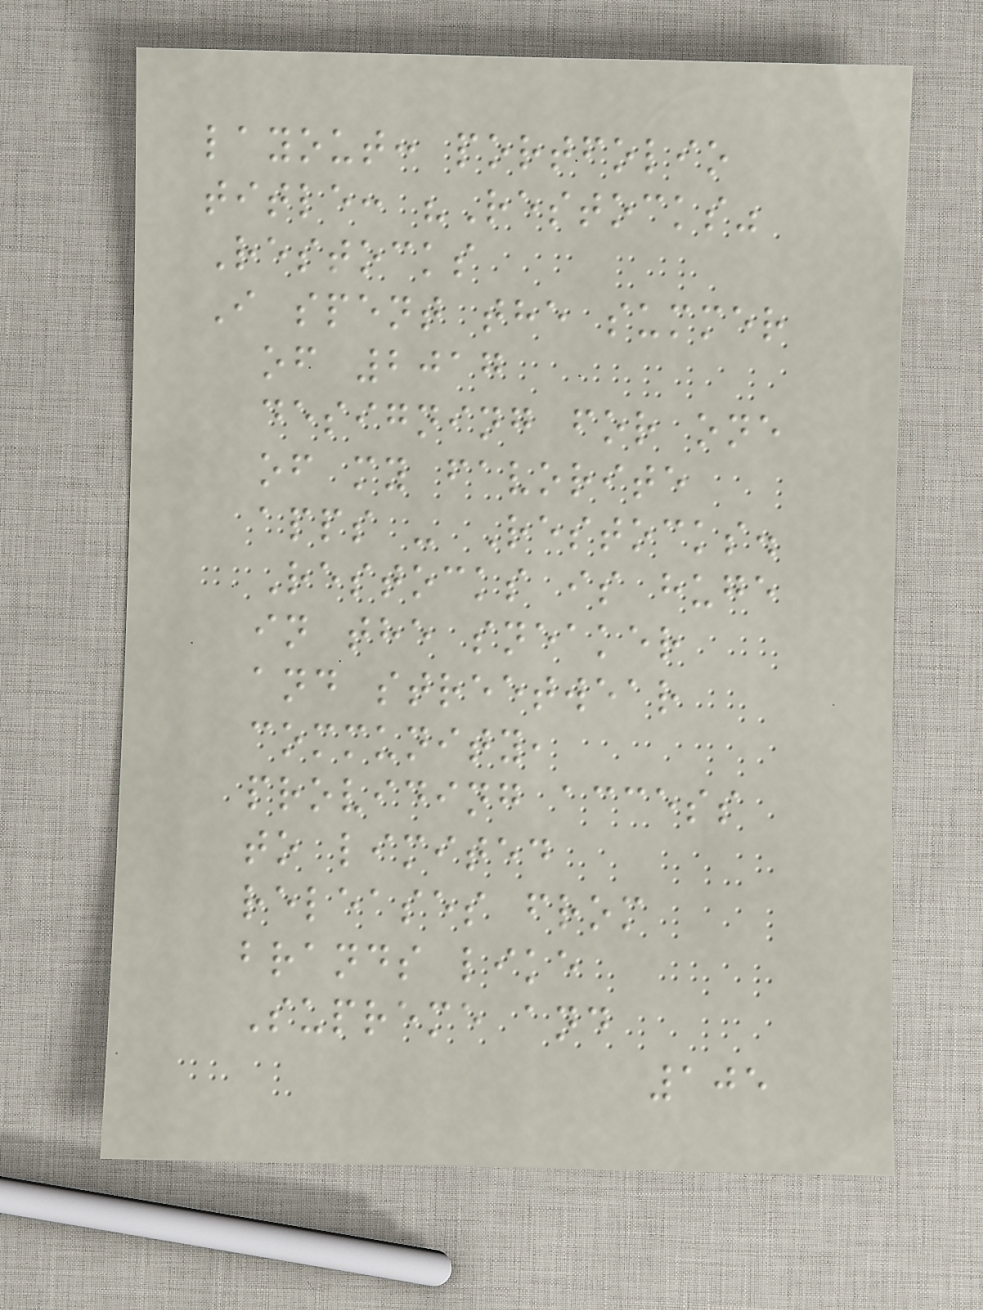layout: portfolio
title: "Restocks"
Restocks
I spent the summer
of 2017
designing for one
of my favorite
apps - Restocks.
Restocks is huge
in the sneaker
and streetwear
community,
providing access
to limited
releases from
brands like
Supreme and
105
